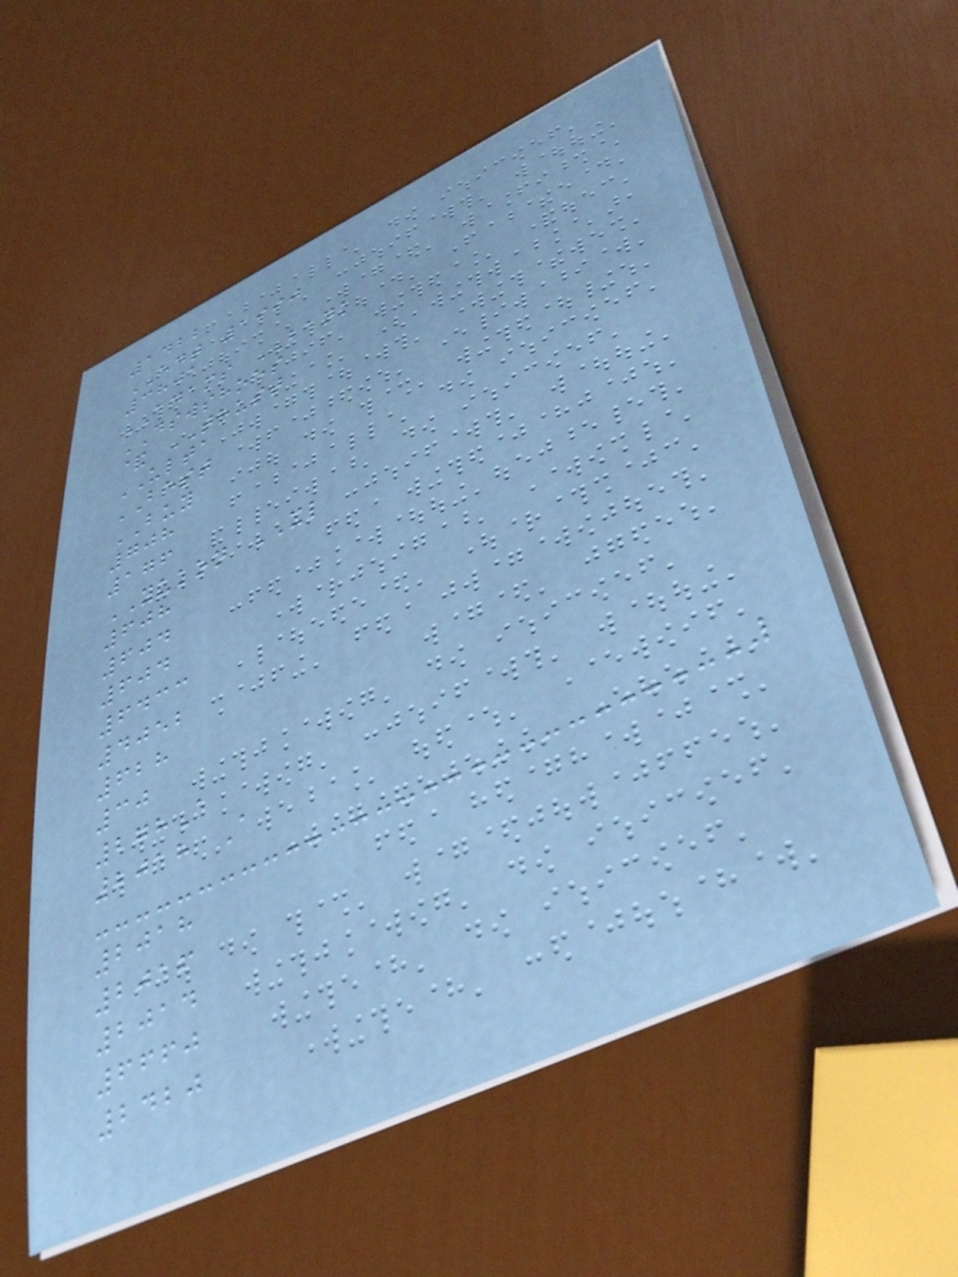1422
EDT 1990
3801
ADAMS BANK
DSWSHOES
& TRUST
ULTA
BEST
BUY
708
176
YUKON XL
608
604
604
6433
4052
628
30
278A
2018 A
2018
2016
2014
6660
2420
